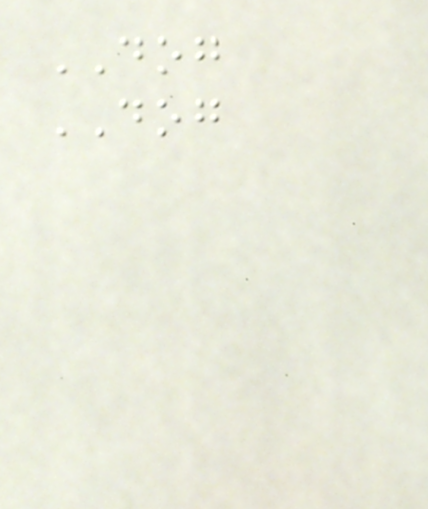DOG
DOG
